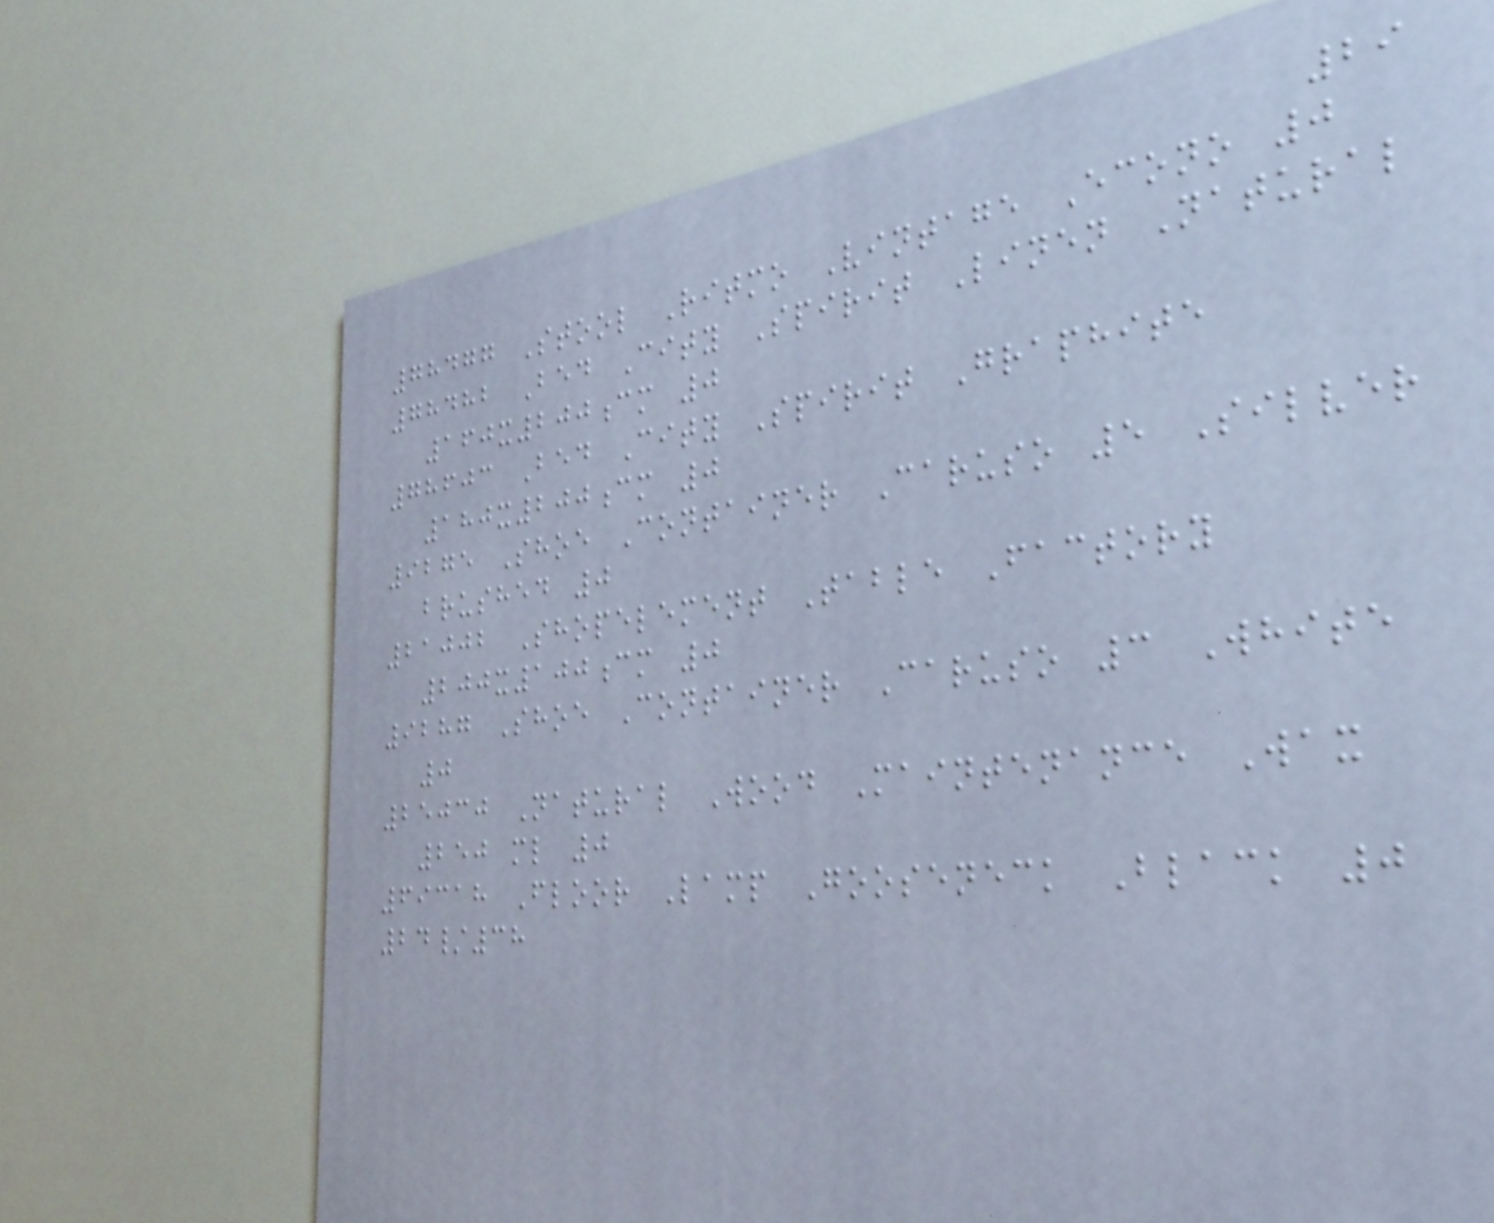29
78477 Stool Ritmo Vintage Econo 0
78482 Bed City Spirit Linen Natural
160x200cm 0
78603 Bed City Spirit Graphite
180x200cm 0
9275 Shoe Container Caruso 5 Silver
brushed 0
21002 Shopelement Table Factory
200x100cm 0
9287 Shoe Container Caruso 3 White
0
25030 Natural Wood Maintenance Wax
250 ml 0
69318 Floor Lamp Gooseneck Black 0
24/38
